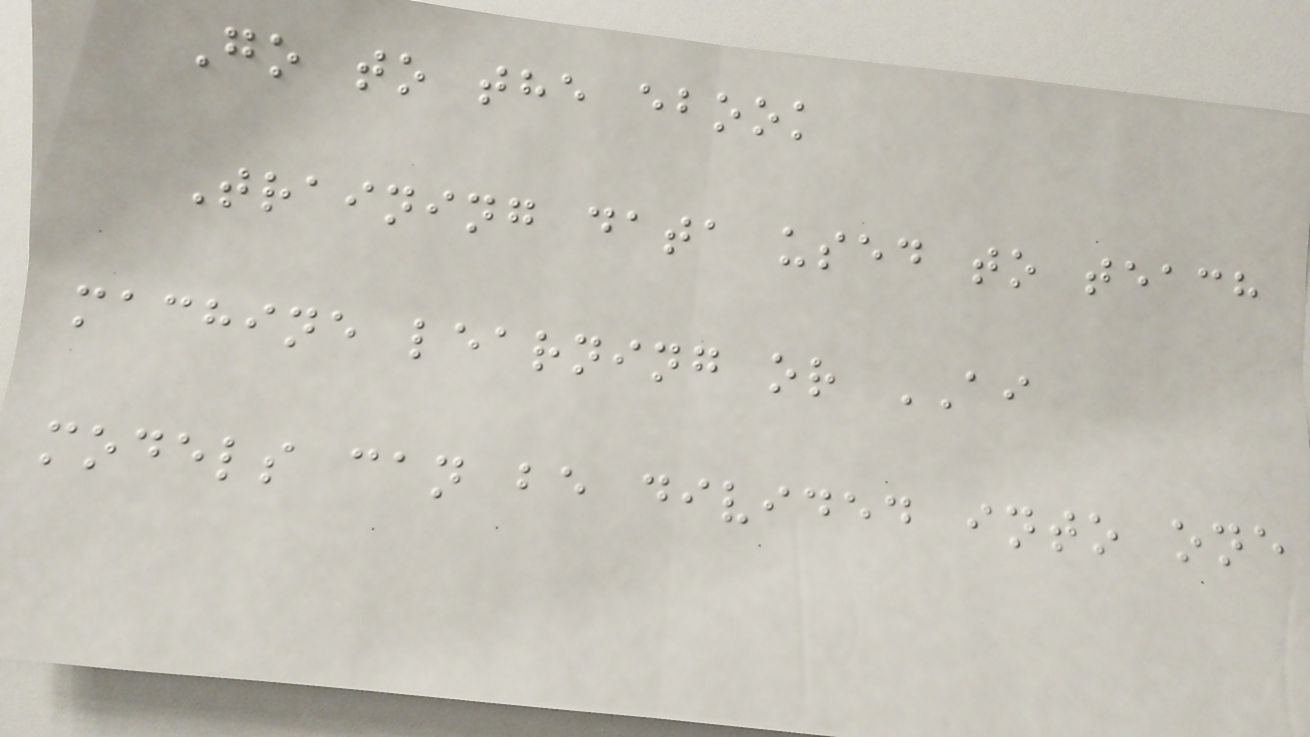Go to the ebook
Training data used to teach
machine learning or AI
models can be divided into one
